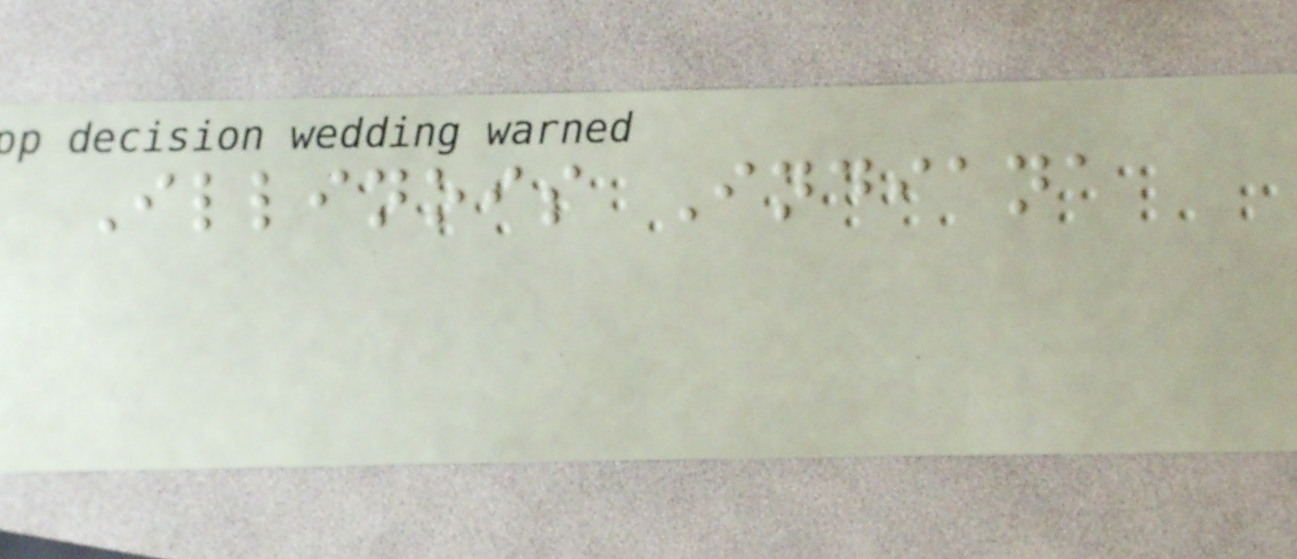Illinois Indiana
